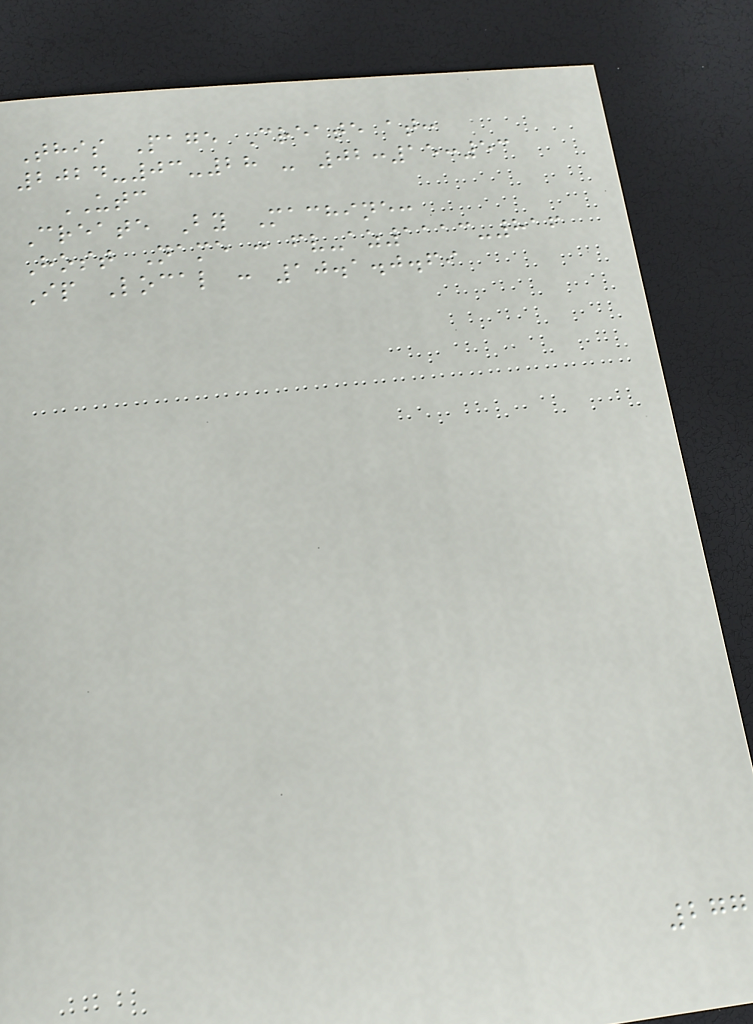This Page Create at:
2024-03-28 - 02:15:53
UTC
Create By Machine:
Host Name : fv-az1113-816
Ip Local : 10.1.0.69
277
